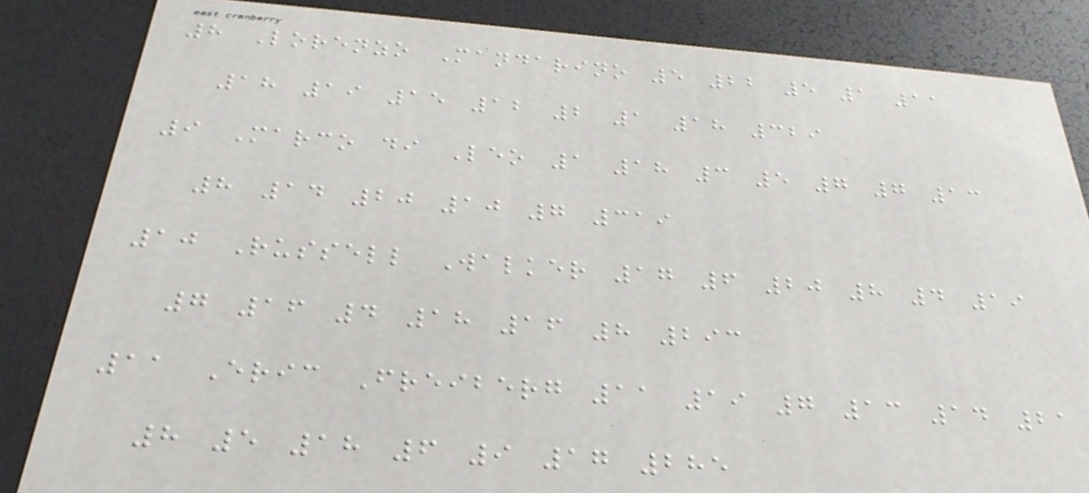8 Lorenzo Mandarino 5 22 5 1 11
18 19 15 12 2 1 18 329
9 Marco di Leo 1 18 3 5 7 7 13
8 14 20 10 7 319
10 Russell Walker 17 6 20 8 4 19
7 16 4 18 16 8 293
11 Eric Freiberg 11 19 7 13 14 21
8 5 18 6 9 17 285
